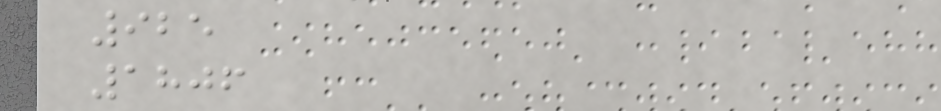925
1806
